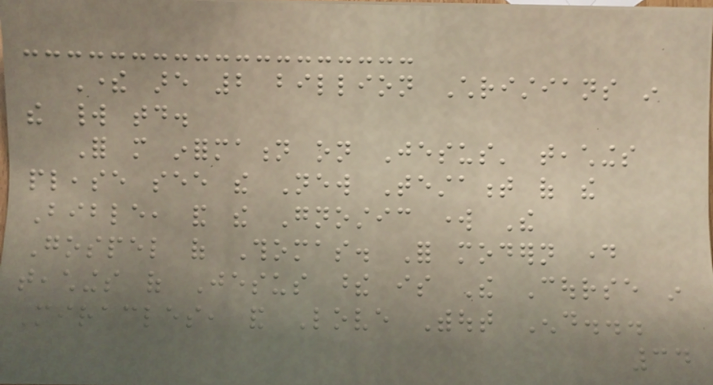There are 2 billion Christians in
the world today.
For more information on Jesus' teachings
please see the New Testament of the
Bible, and the Gnostic work The
Gospel of Thomas. For modern day
teachings of Jesus these is The Course in
Miracles, and Love Without End...
34
